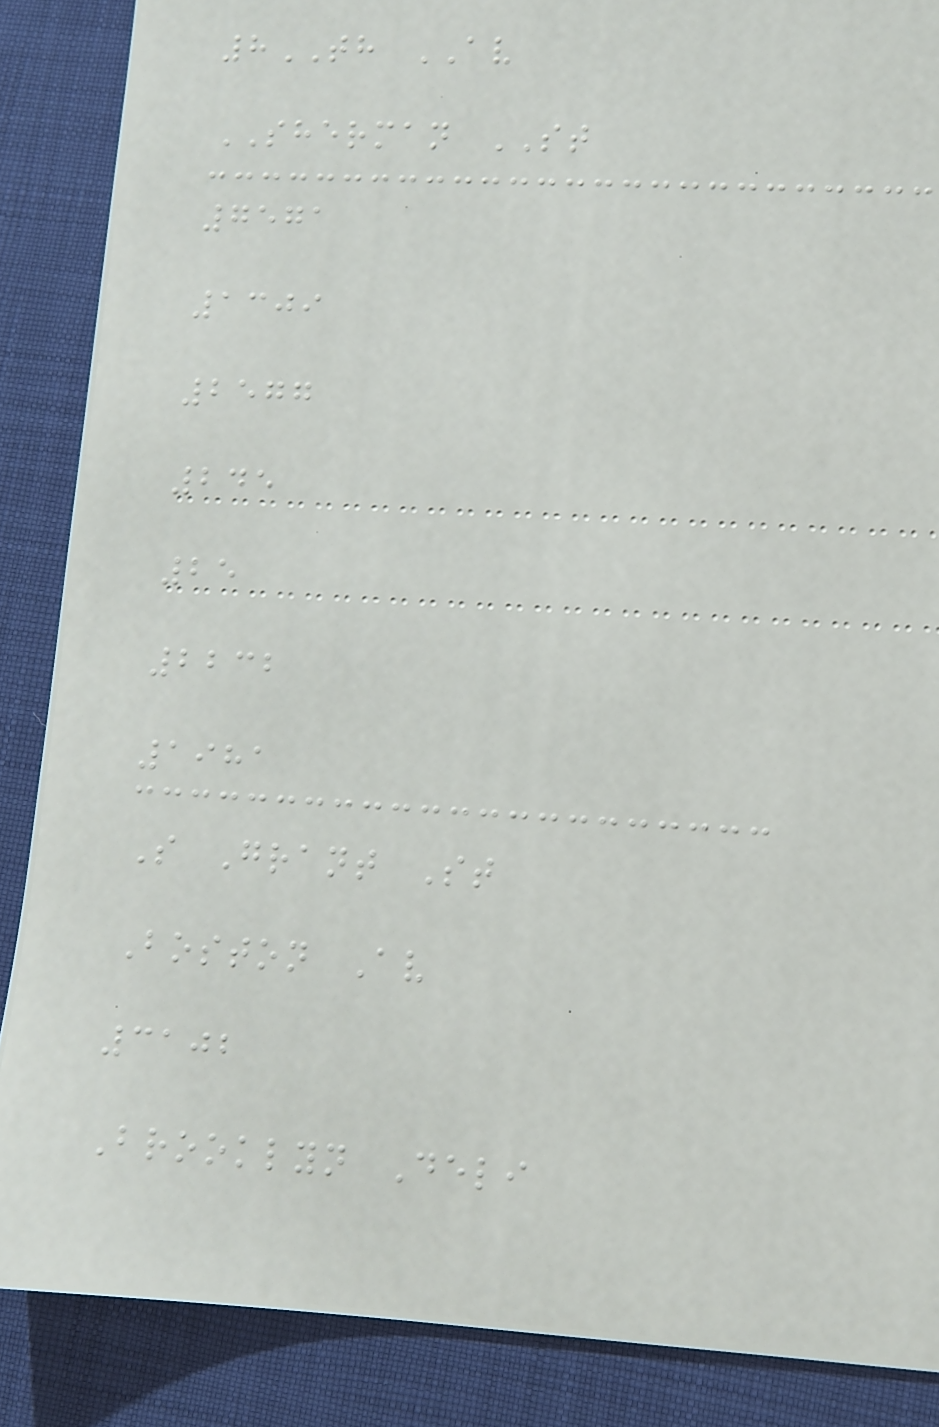8TH AV
SHERMAN ST
7571
1309
2577
245
25
2232
1981
S Grant St
Boston Av
3102
Brooklyn Deli
